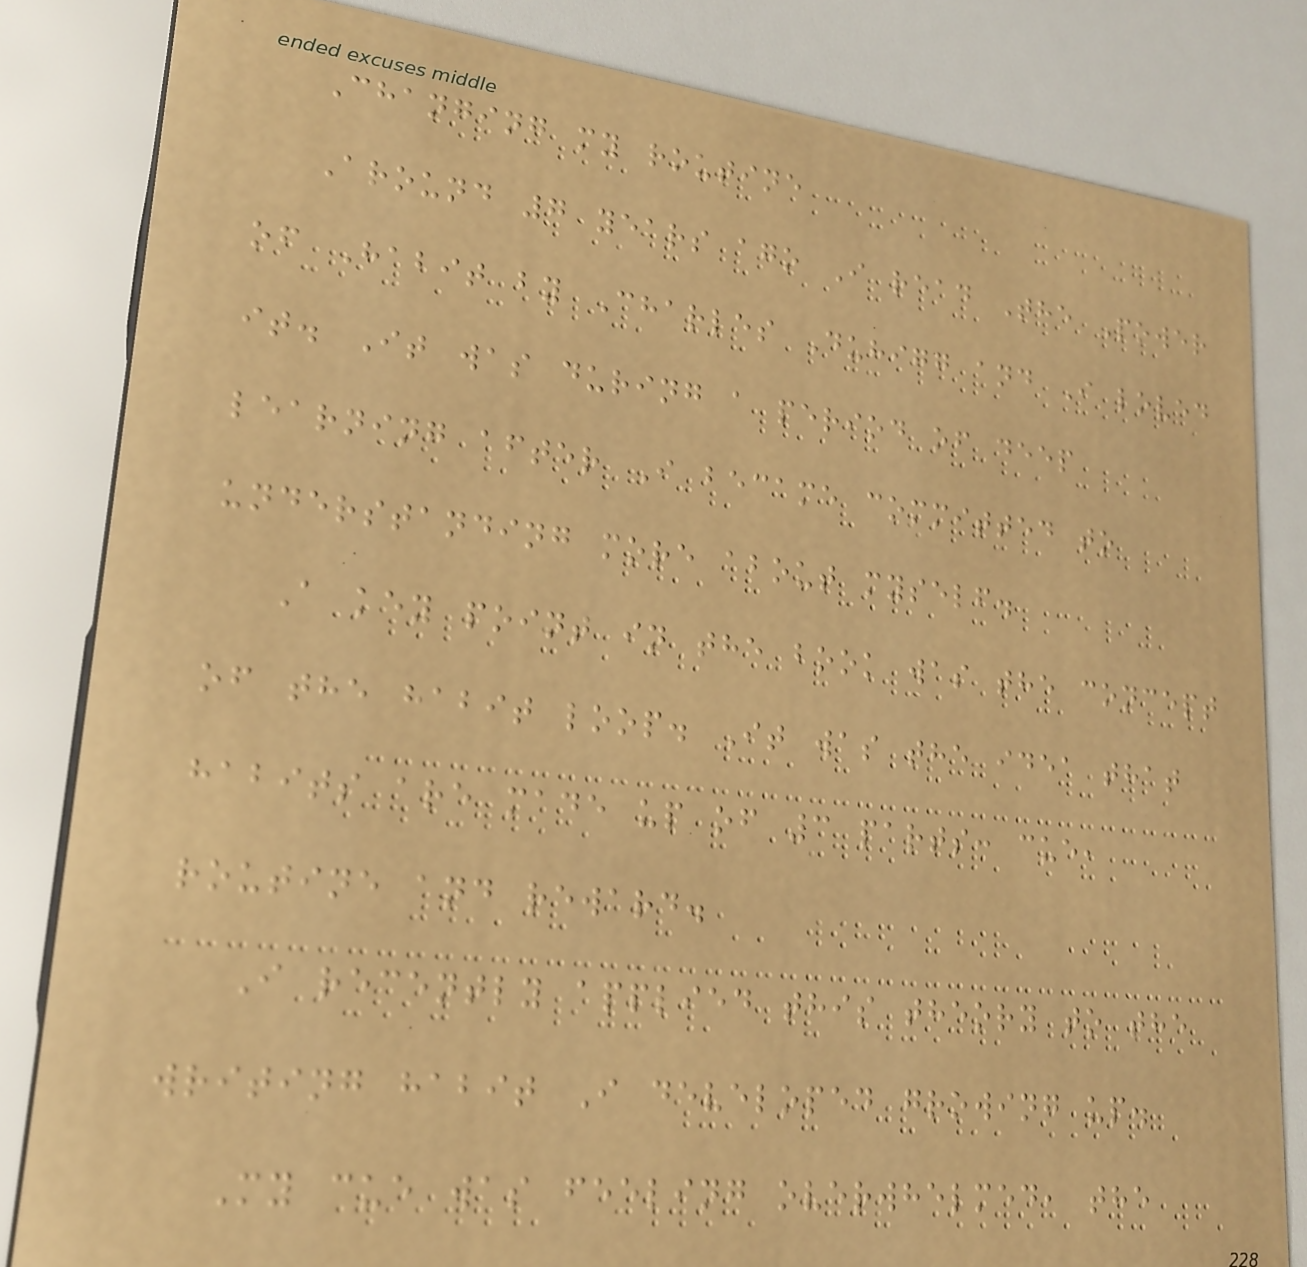Changing my routine
Around 7 years ago I read The Power
of Habit by Charles Duhigg and I loved
it. It was during a period of deep
learning after I became committed to
understanding more about myself.
A key point in the book was the concept
of the habit loop. It was the idea that
habits are made up of 3 parts: cue,
routine and reward.
I recently applied this theory to the
writing habit I developed growing up.
My cue was feeling overwhelmed, the
